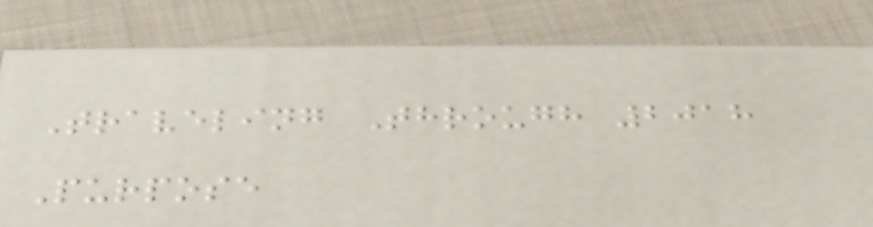Traveling Through 2018
Purpose
